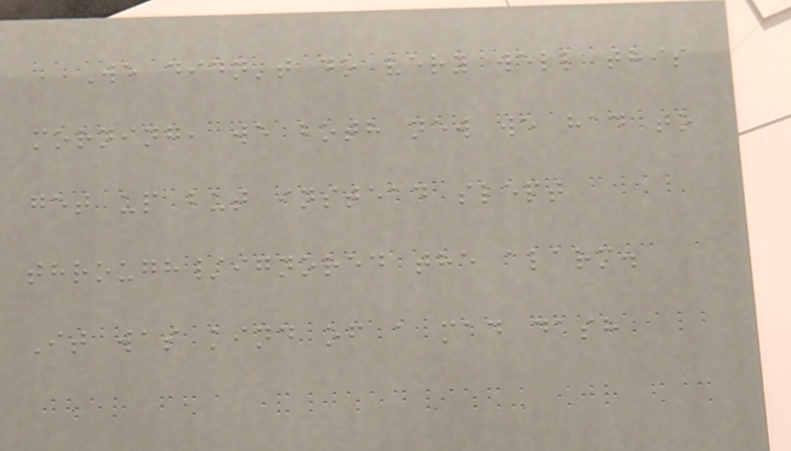We didn't do very well this
morning, we both new we had to
get up but instead slept
through/ignored the alarm.
It was kind of a mad dash
